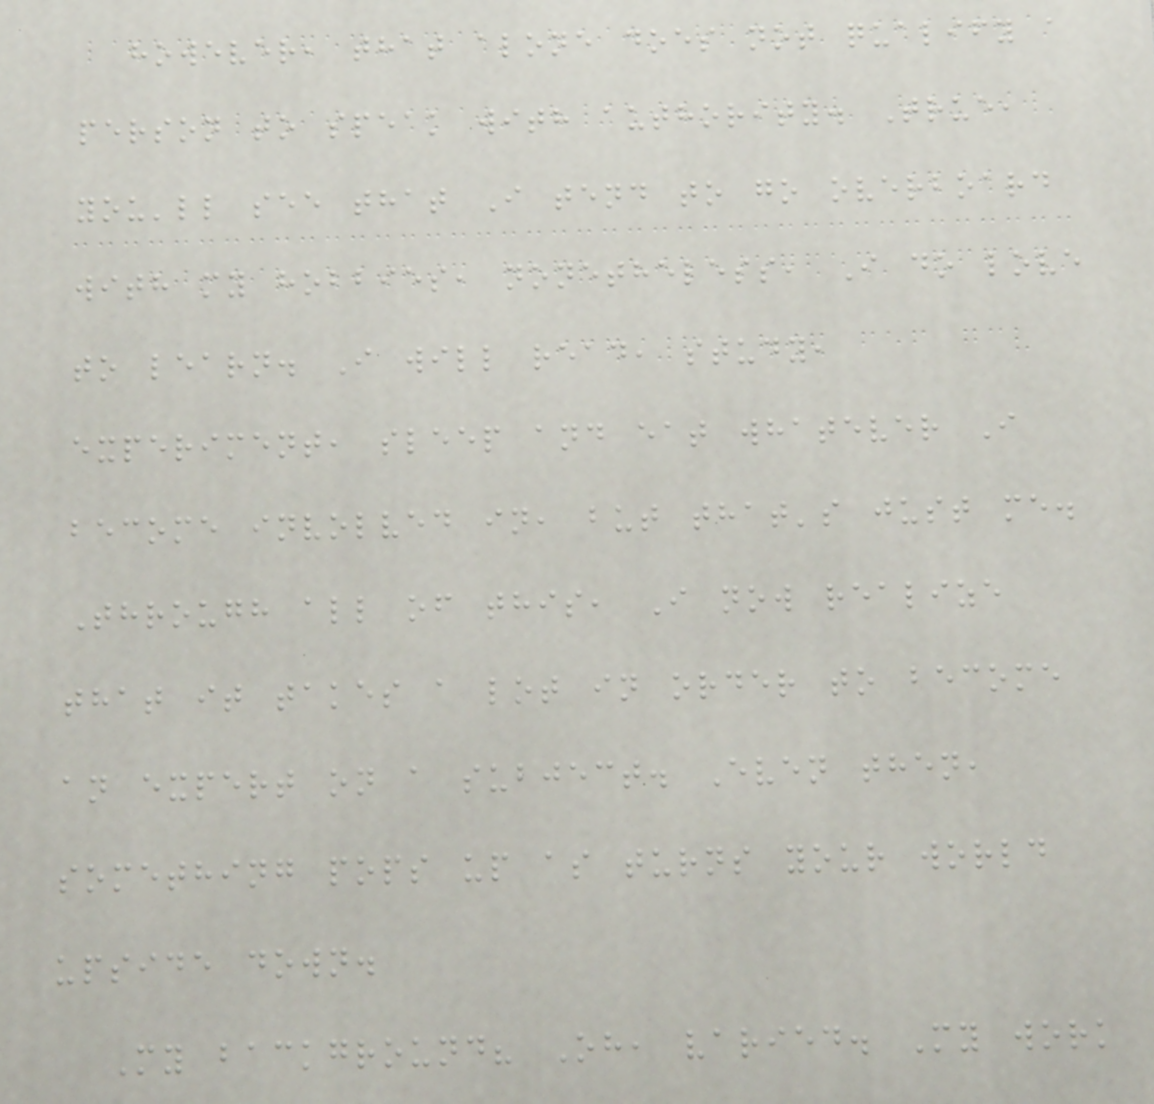however, that alone does not qualify a
person to speak with authority. True,
you'll see that I tend to go overboard
with my hobbies, nonetheless, I do love
to learn. I will read, study,
experiment, sleep and eat whatever I
become involved in, but that's just me.
Through all of this, I now realize
that it takes a lot in order to become
an expert on a subject. Even then,
something pops up as turns your world
upside down.
My background? Oh, varied. My work
